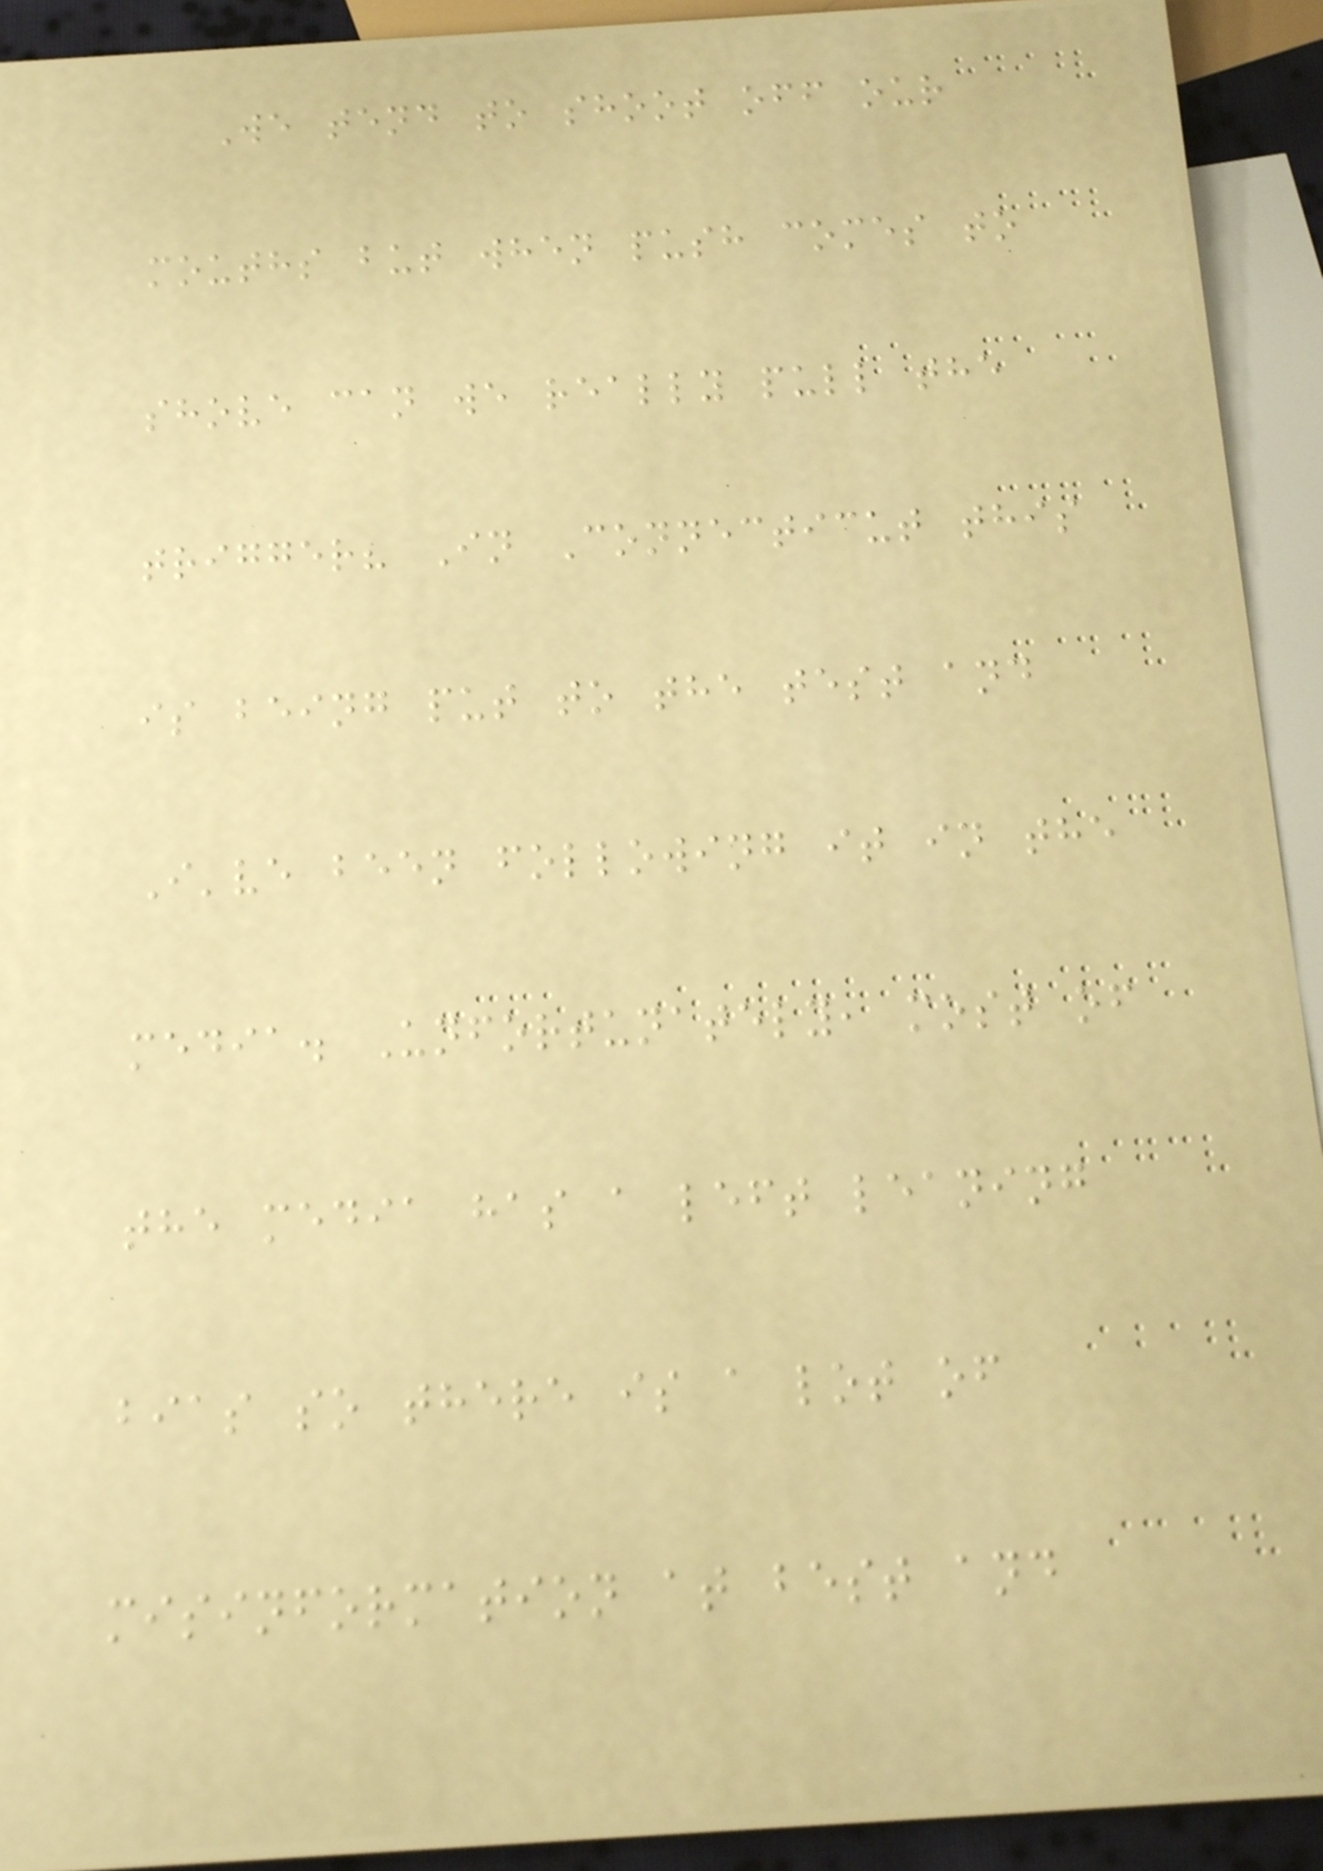We tend to shoot off our
mouths but when push comes to
shove can we really pull the
trigger? In Connecticut this
is being put to the test and
I've been following it in the
media. Unfortunately, most of
the media has a left leaning
bias so there is a lot of
misinformation at best and
